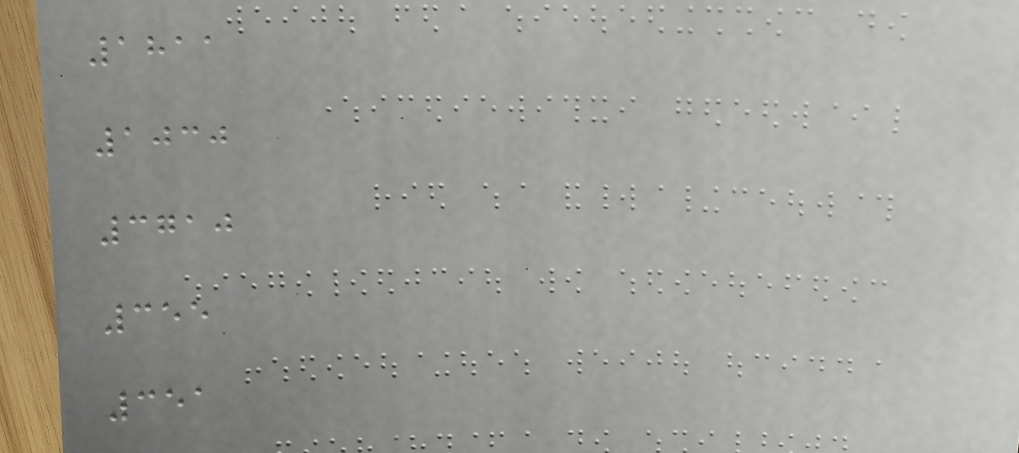1811
1030
3710
355
351
